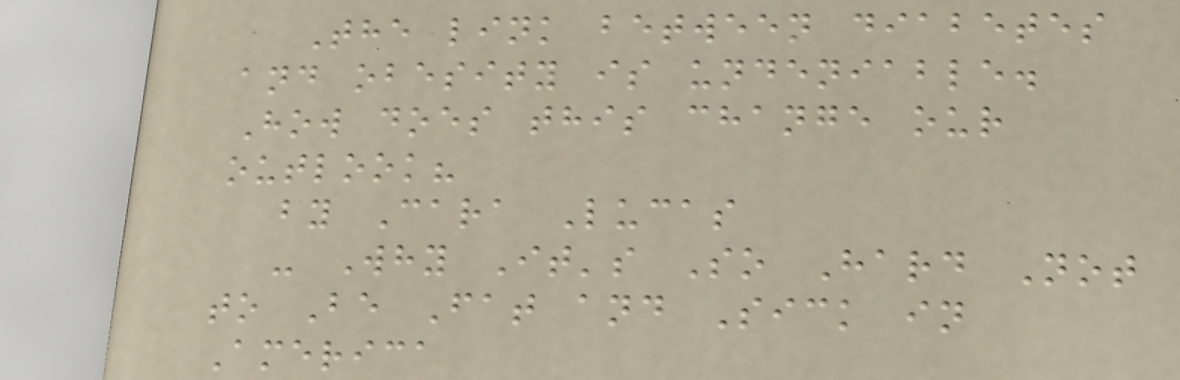The link between diabetes
and obesity is undeniable.
How does this change our
outlook?
by Cara Lucas
- Why It's So Hard Not
to Be Fat and Sick in
America
